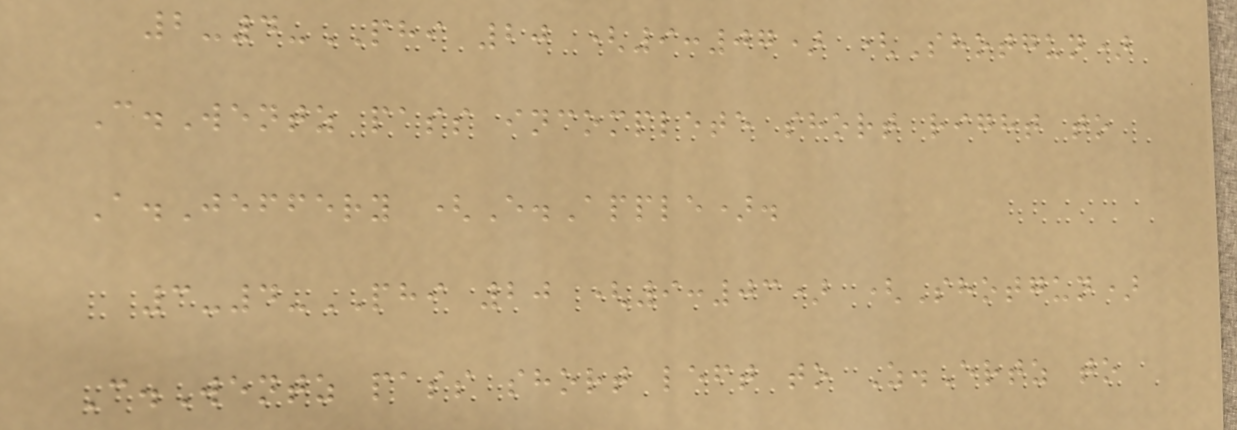2-4-PHI 20 (9:07) (Shotgun)
C.Wentz pass incomplete short right to
A.Jeffery (E.Apple).
3-4-PHI 20 (9:03) (Shotgun)
C.Wentz pass short left to Z.Ertz to
